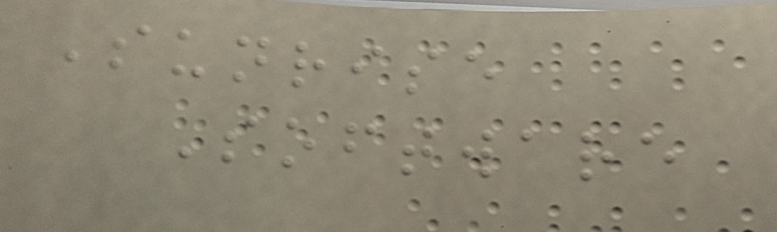Sunrise
Software
